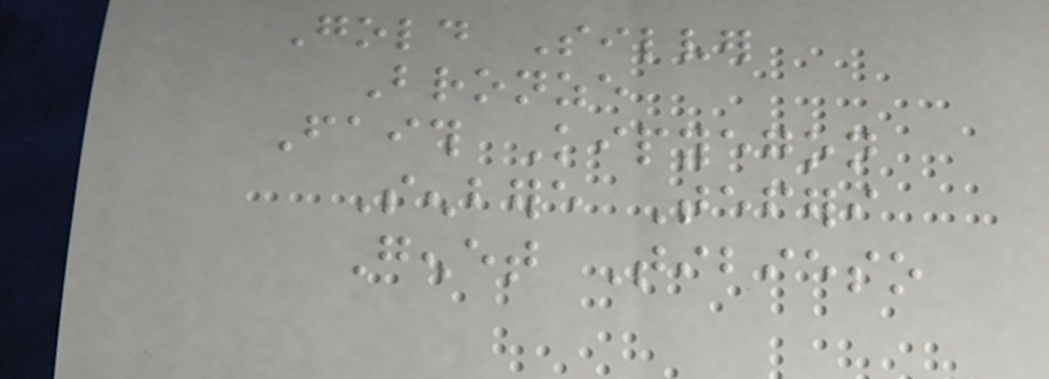Gold Silver
Bronze
Faith Kipyegon
Senbere Teferi
Genet Tibieso
